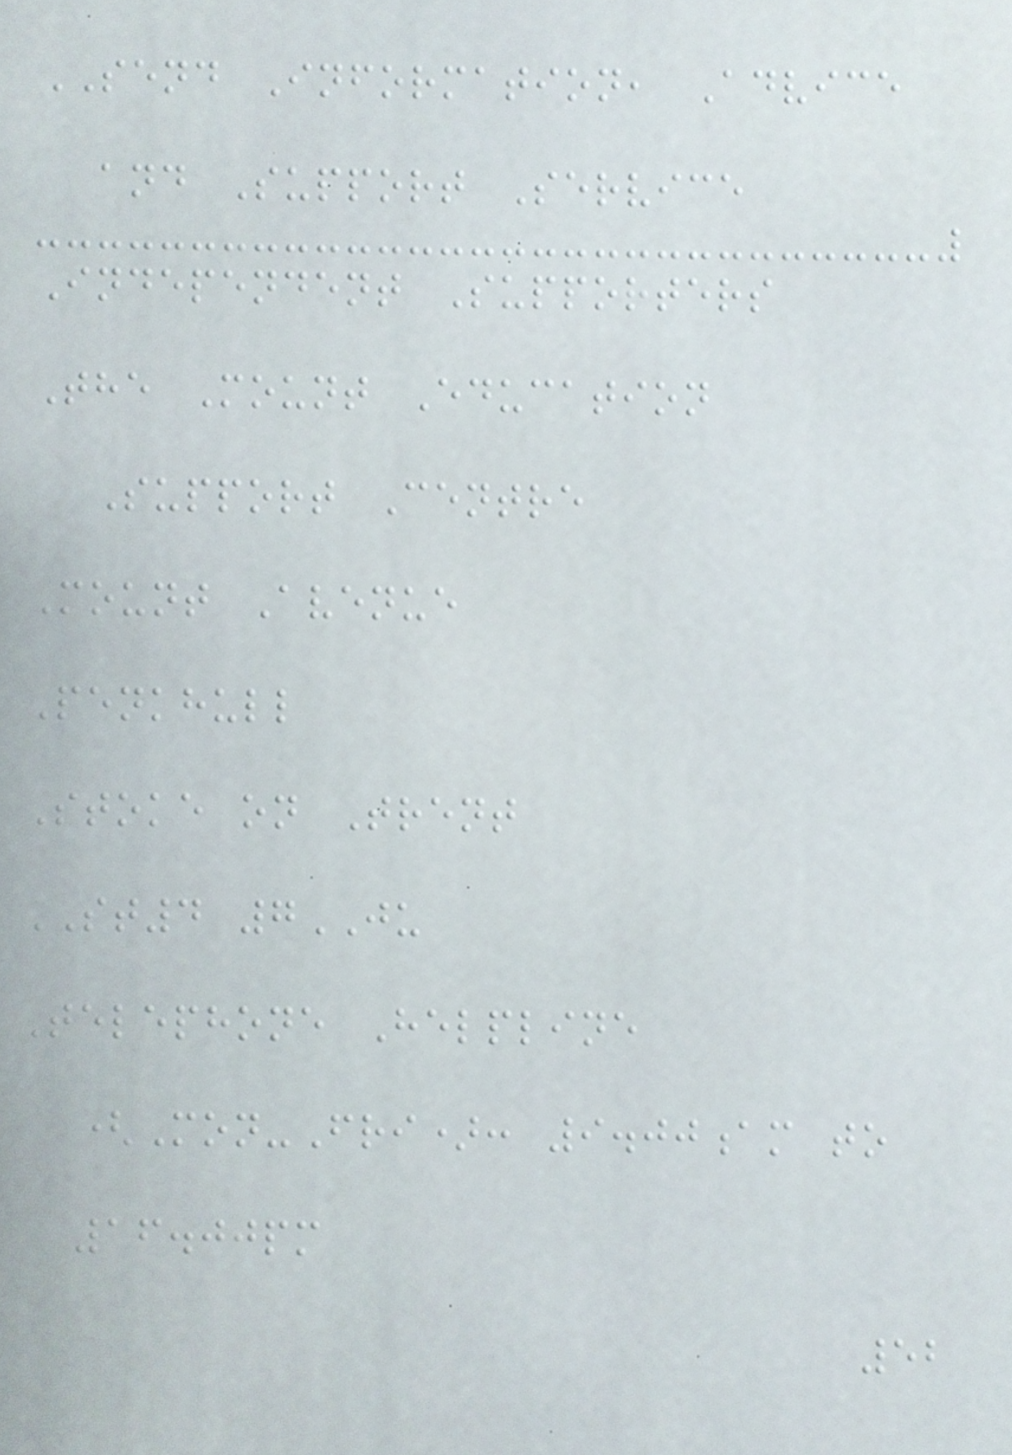SEND Information, Advice
and Support Service
Independent Supporters
The Mount Education
Support Centre
Mount Avenue
Penkhull
Stoke on Trent
ST4 7JU
Telephone Helpline
(Mon-Fri): 9.00am to
16.00pm
52
